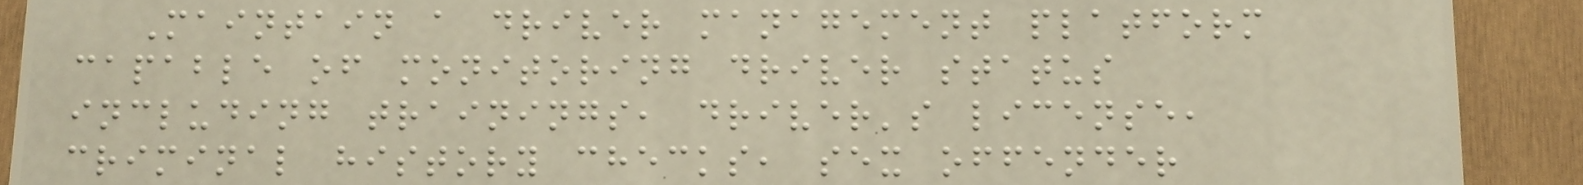Maintain a driver management platform
capable of monitoring driver status
including trainings, driver's license,
criminal history checks, sex offender
